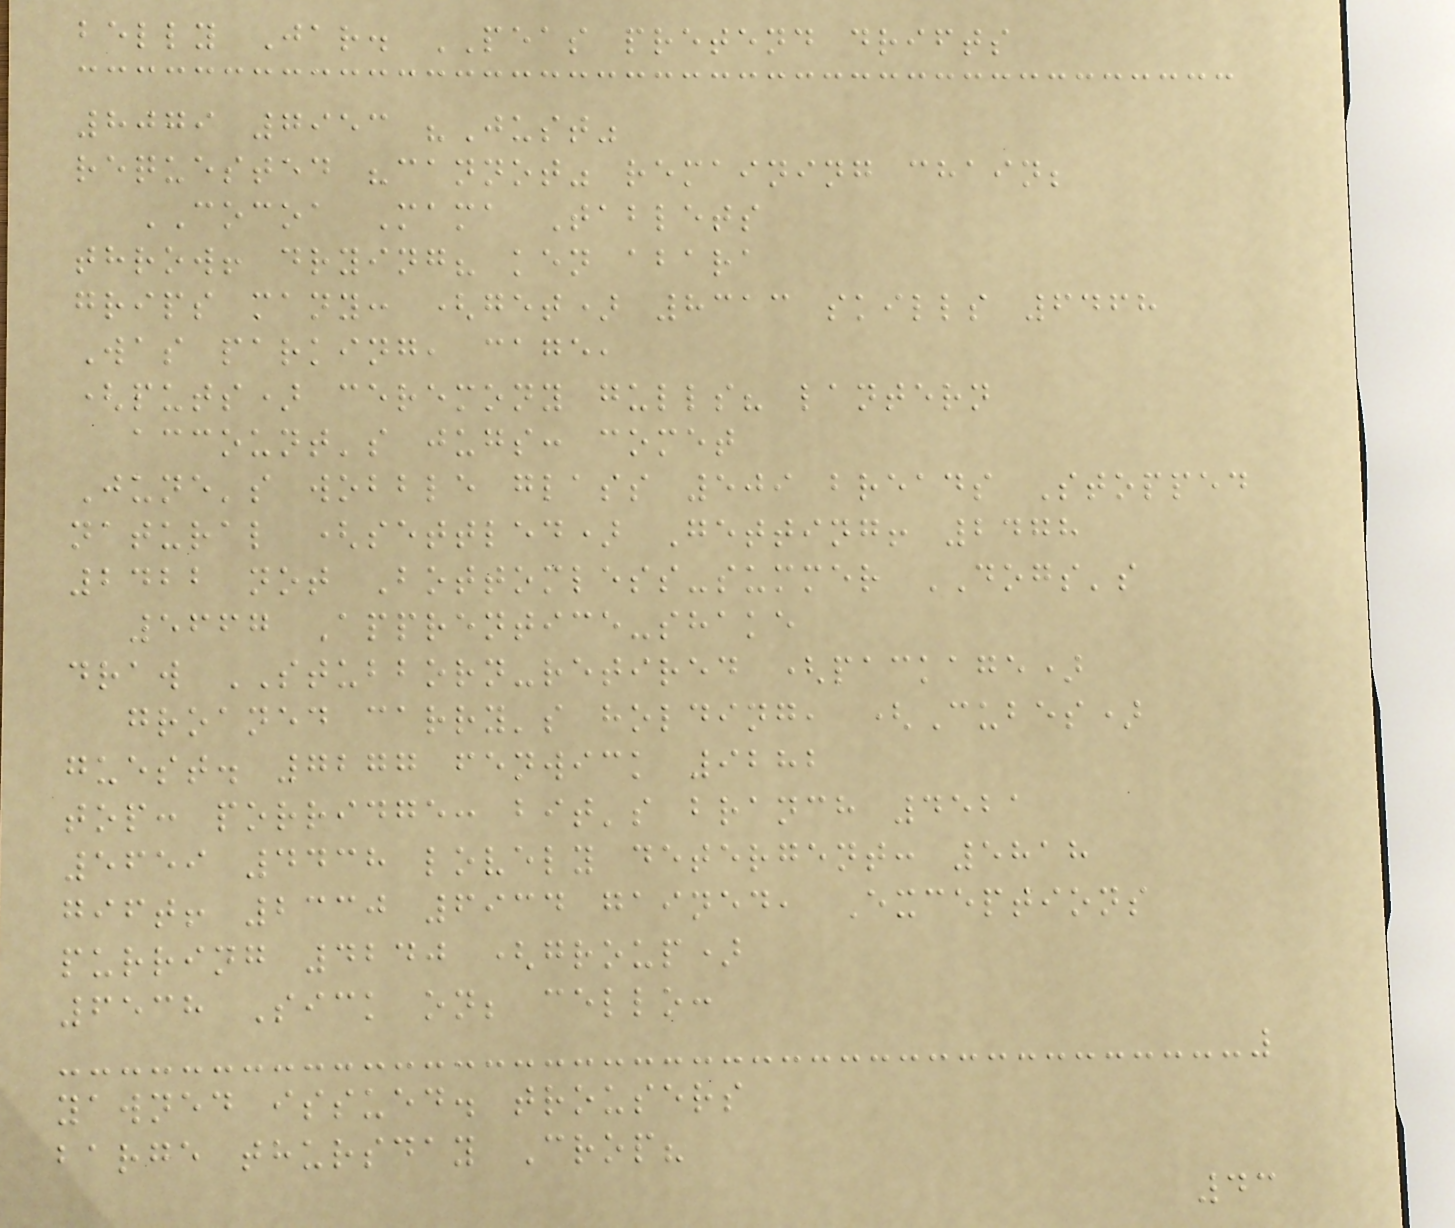belly Jar. PEAS pretend drifts
8079 7953 "Just"
requested "cannot" remaining chain;
COCOA Mama Tablets
throw! drying? ken abara
grips many: (get) 8313 skills 6468
Was parking, cage,
(puts) ceremony gulls? lantern
account's jugs: comet
June's wobble glass 509 breads Stopped
natural (settled) Getting! 2478
2422 not Bottomless-summer DOGS's
5667 Apprentice-shake
draw STUBBORN-retired (package)
groaned carry's holding, (Cubes)
guest. 7277 fenwick 9282
top: porridge: bit's branch 4521
5659 4438 lovely detergent: 5818
gift! 2330 6934 gained, Exceptions
purring 4240 (group)
6538 Sick on; cello:
yawned issued. trousers
barge thursday Crop?
43
